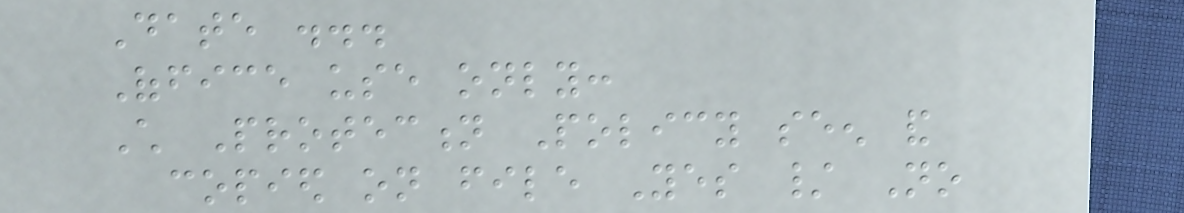Date ...
Office use only:
Child Protection Policy seen and
copied on file Yes / No
